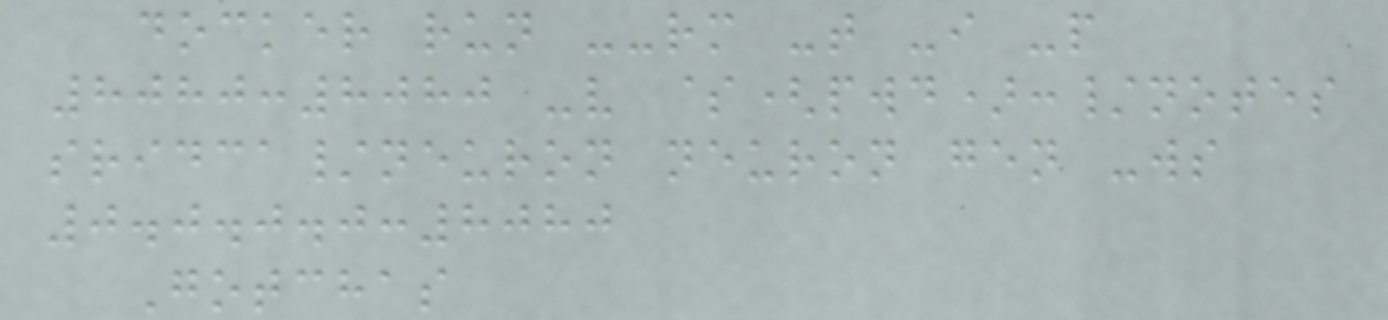docker run --rm -t -i -p
8080:8080 -v $(pwd):/notes
sridca/neuron neuron gen -ws
0.0.0.0:8080
Gotchas
